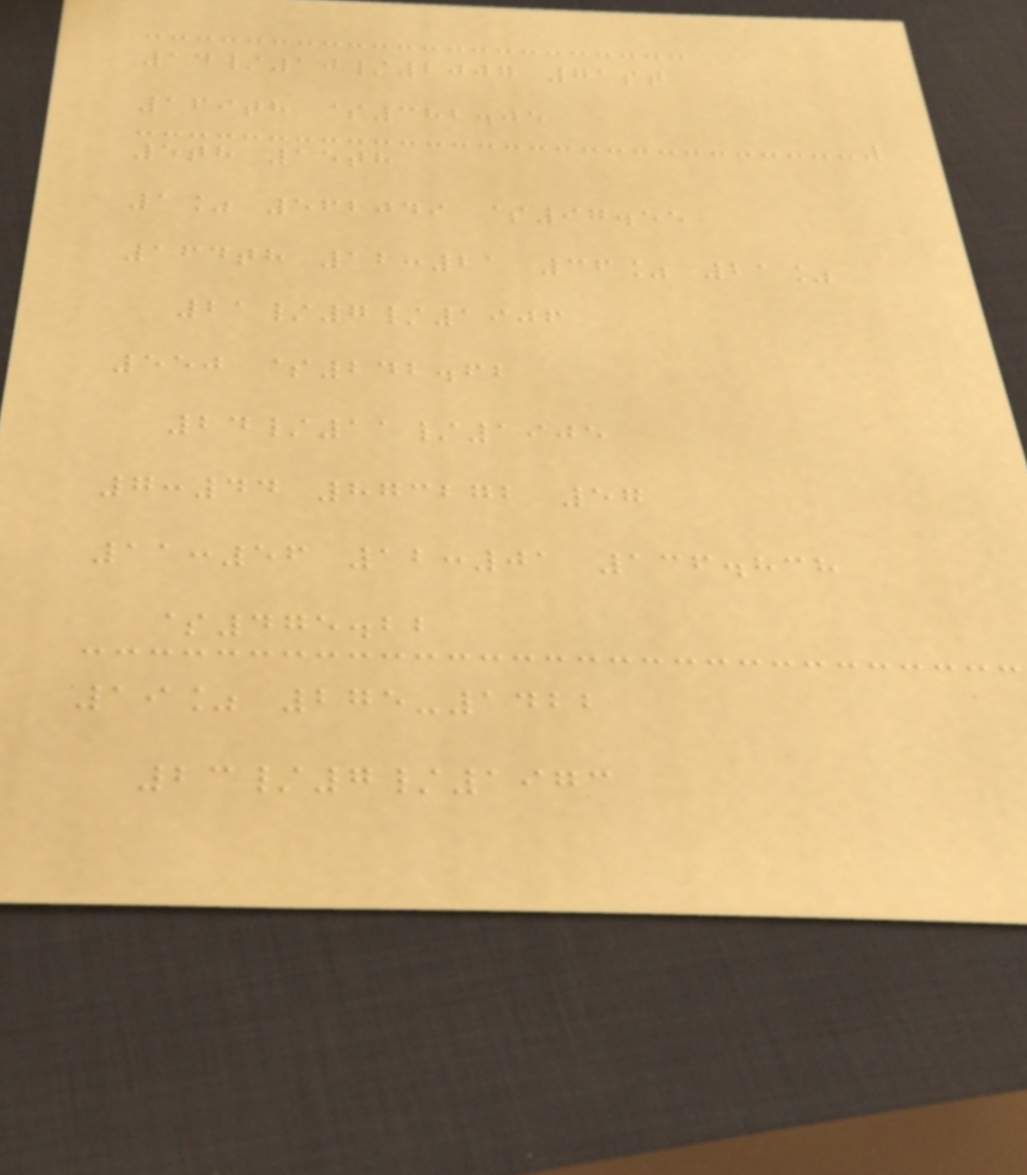14/10/2007 71st
169th $382.05
5th 15th
1% 562049 $97.55
164th 12:21 36% 21%
21/7/1906
550 $242.62
24/11/1905
7:44 873272 57
11:56 12:01 136.838
$475.22
19% 275-1422
23/7/1973
